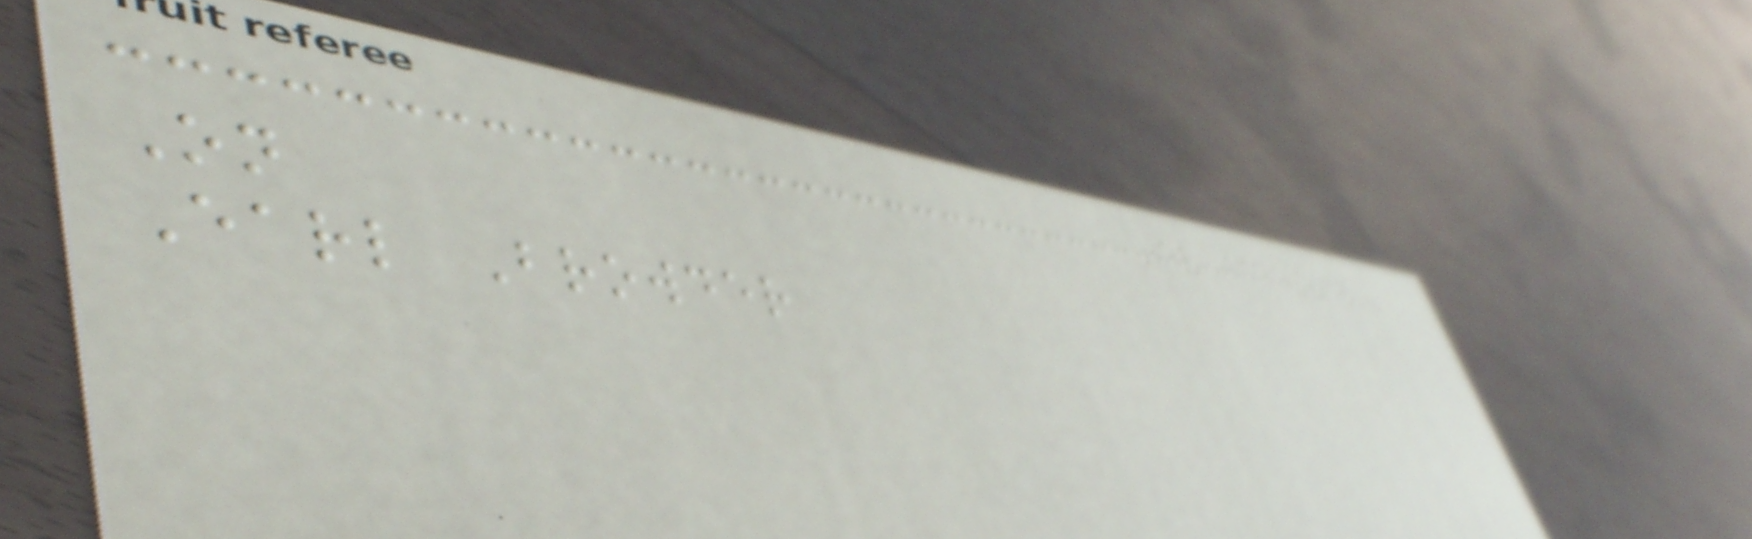On
Earl Browder
